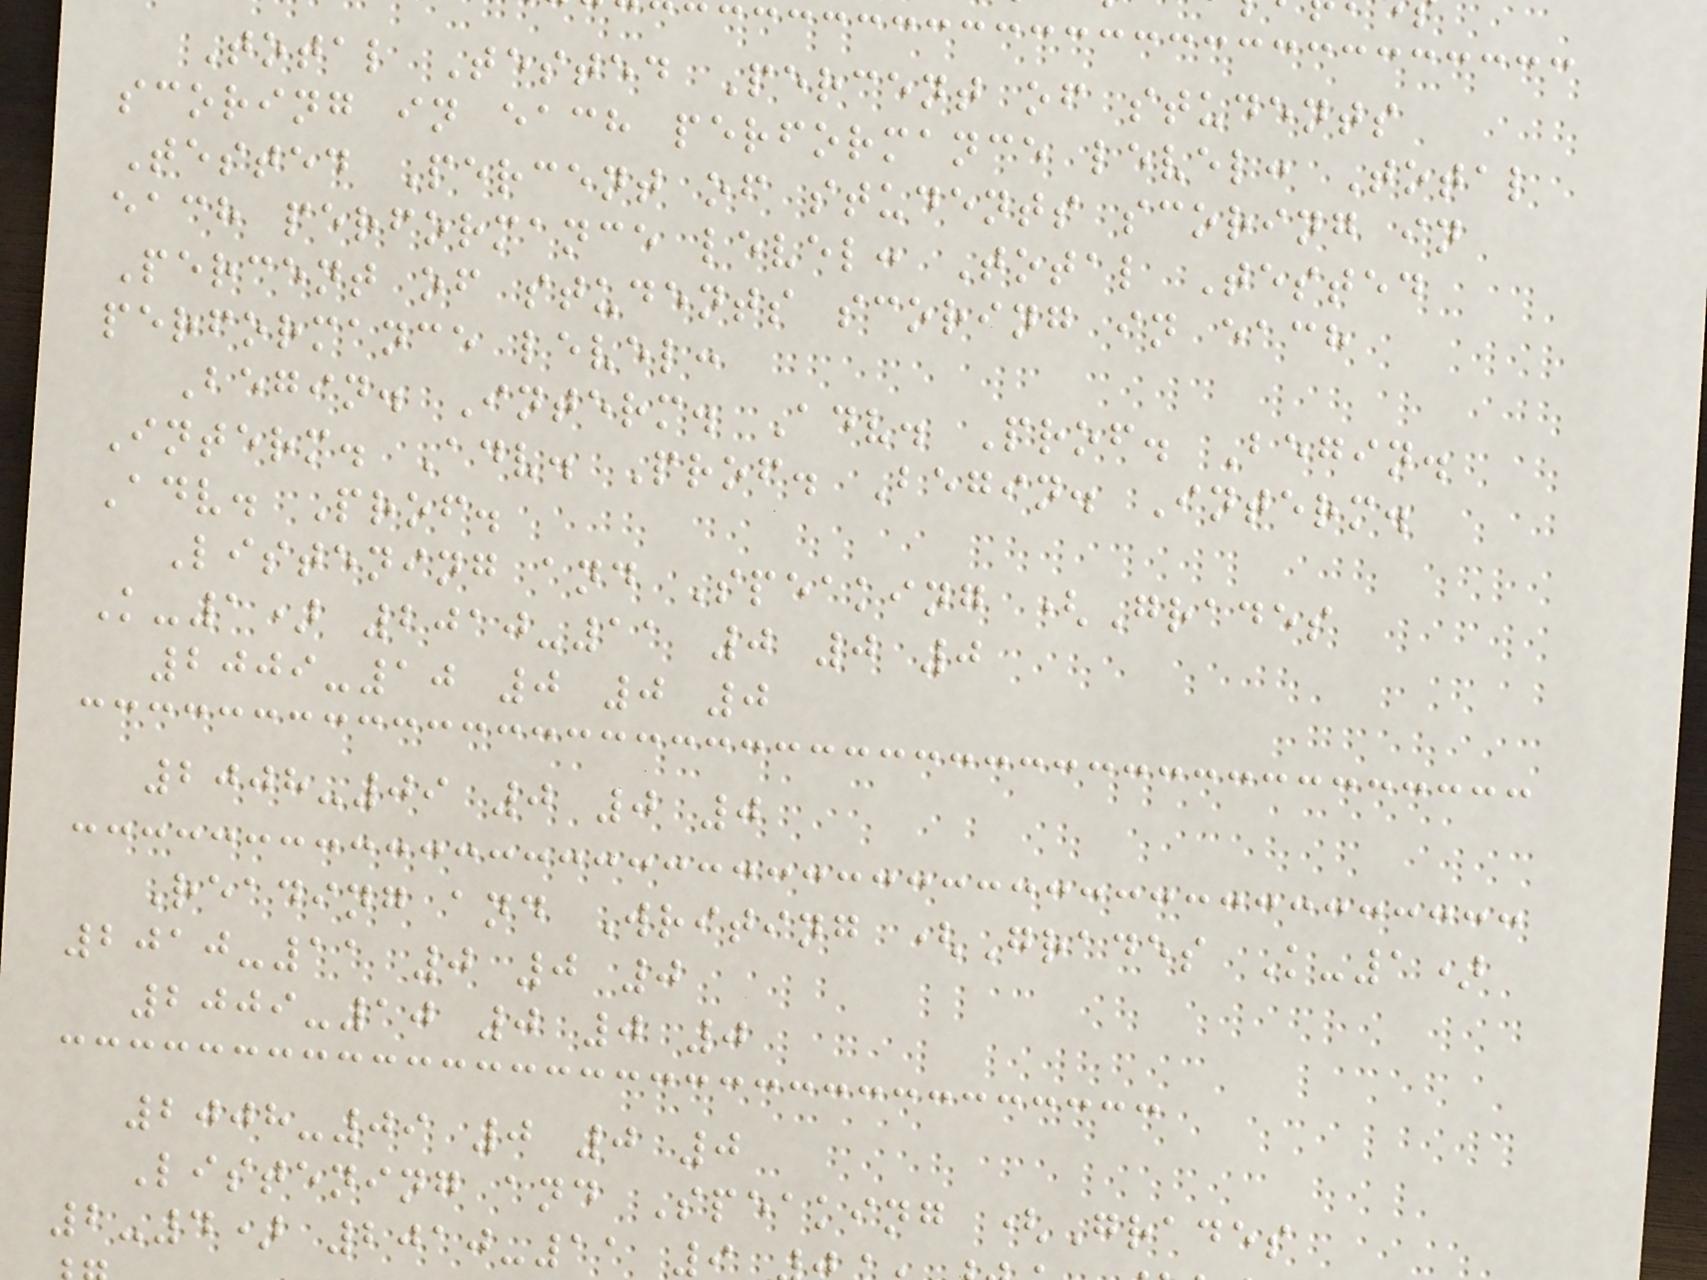Total Tested Percent of students
scoring in each performance level: Total
Tested Percent of students scoring in
each performance level: Total Tested
Percent of students scoring in each
performance level:
Begin. Interm. Adv. Prof. Begin.
Interm. Adv. Prof. Begin. Interm.
Adv. Prof.
Listening and Speaking (Grades
K-1) 2010-11 0 0 0
2009-10 0 0 0
2008-09 0 0 0
Reading and Writing (Grades K-1)
2010-11 0 0 0
2009-10 0 0 0
2008-09 0 0 0
Listening and Speaking (Grades
2-4) 2010-11 9
